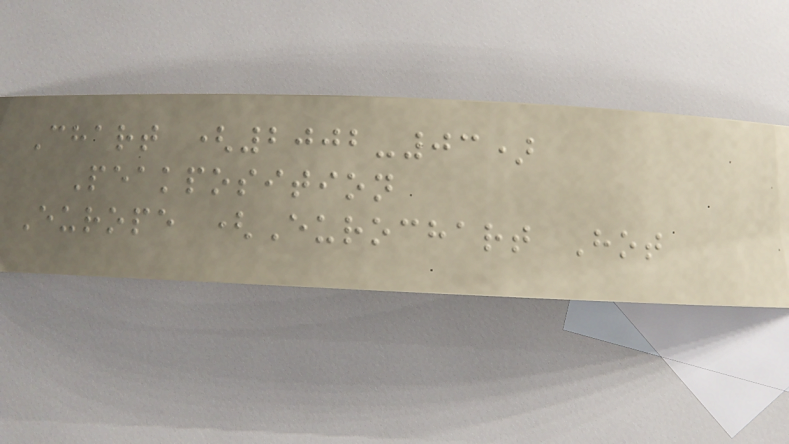Chart (2002-03)
Peakposition
Europe (Eurochart Hot
